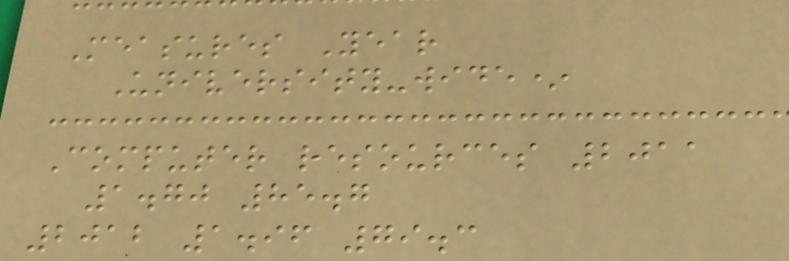Measures Year
University-wide*
Computer resources 2011
1.70 85.7
2012 1.96 79.3
